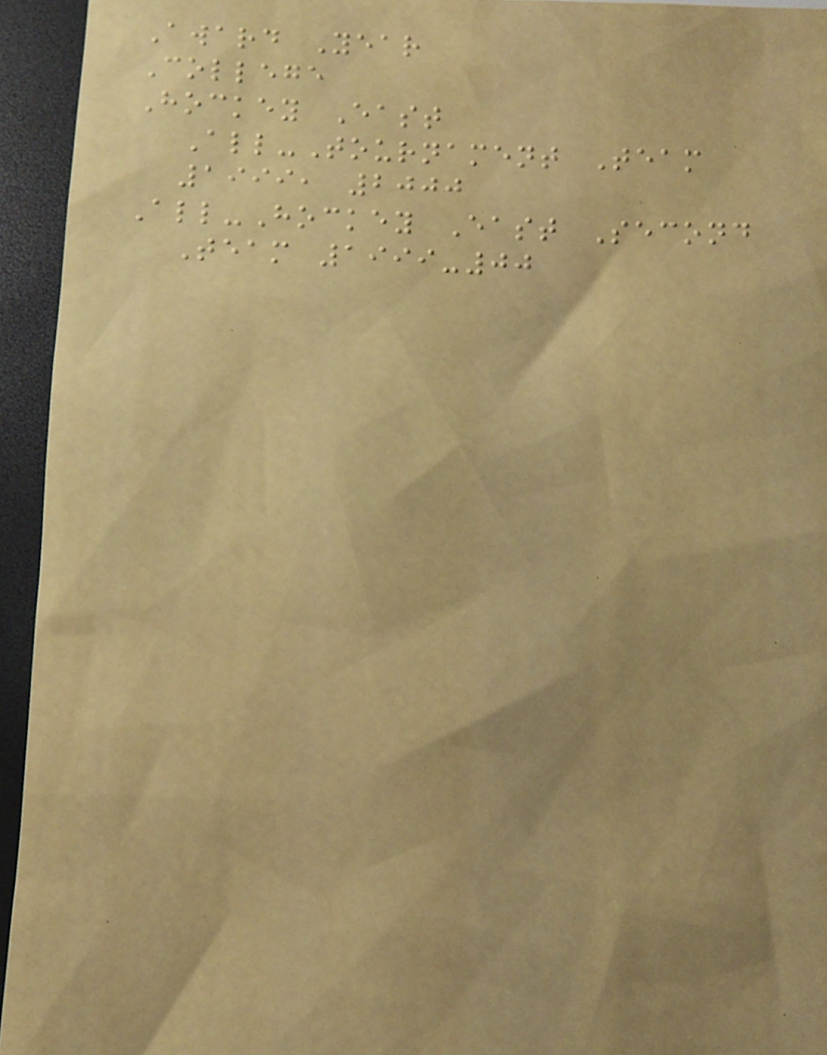Award Year
College
Hockey East
All-Tournament Team
1999, 2000
All-Hockey East Second
Team 1999-00
